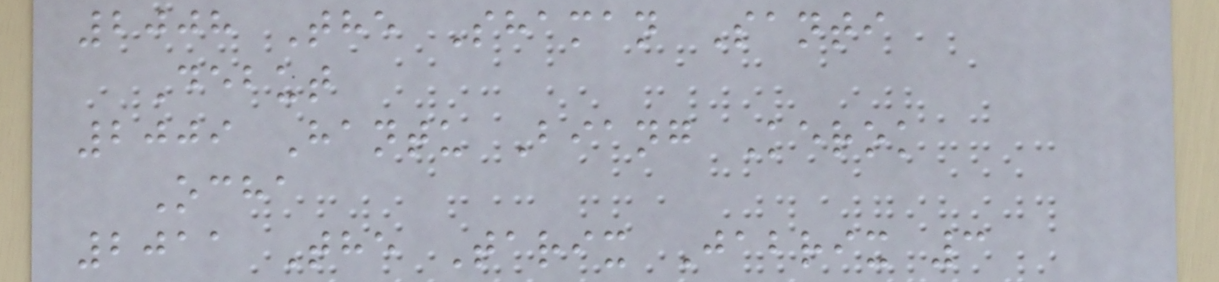2008 The Shaman Santi
Debut
2009 Hantu Biang Kerok
Ocha
2011 The Tarix Jabrix 3
